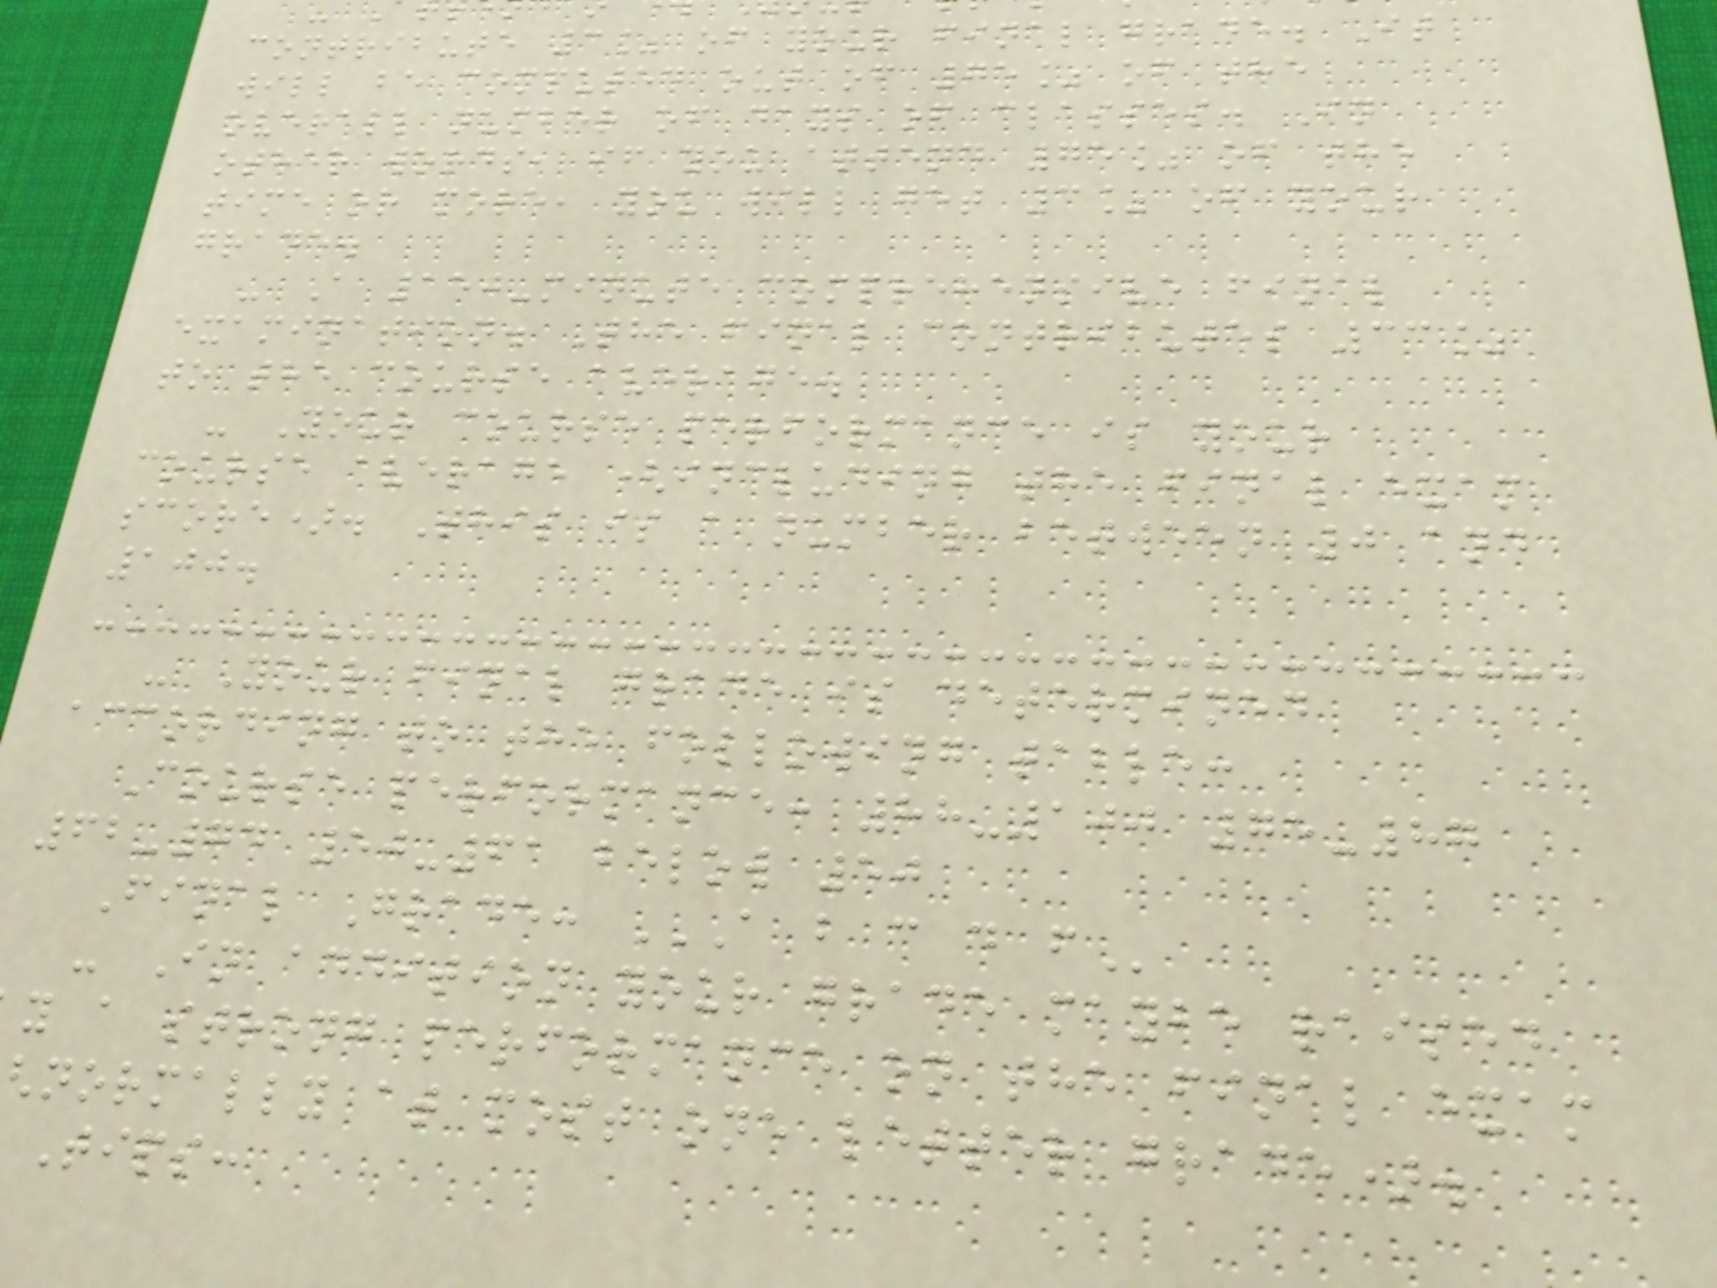contribute 3% of your final grade. It
will be computed out of 75% of the
overall number of days of classes. In
other words, if you attend 75% of the
time or more, you will get 3% of your
grade.
- A 150-minute comprehensive final
examination. The final contributes 33%
to the course average.
- Your course performance is your
course average (including the final exam
score). This is a number between 0 and
100.
- Your final grade is determined
according to the following table:
Course performance: 88-100 75-87
62-74 50-61 below 50
Final Grade: A B C D F
- In addition your grade maybe raised
y a strong performance on the final exam
normally at most one letter grade).
Tips:
